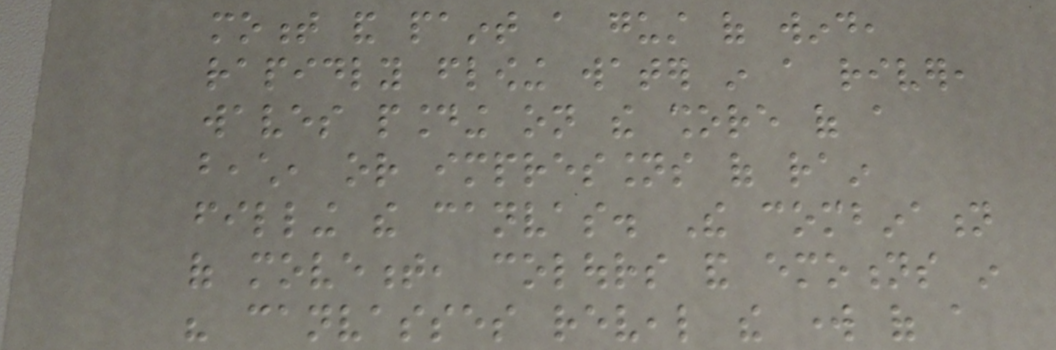moment and paint a gust of wind,
rapidly flowing water in a river,
waves pounding on the shore of a
beach, or impressions of rain
filling the canvas. The combination
of movement, colours and emotions in
his canvasses reveal the work of a
